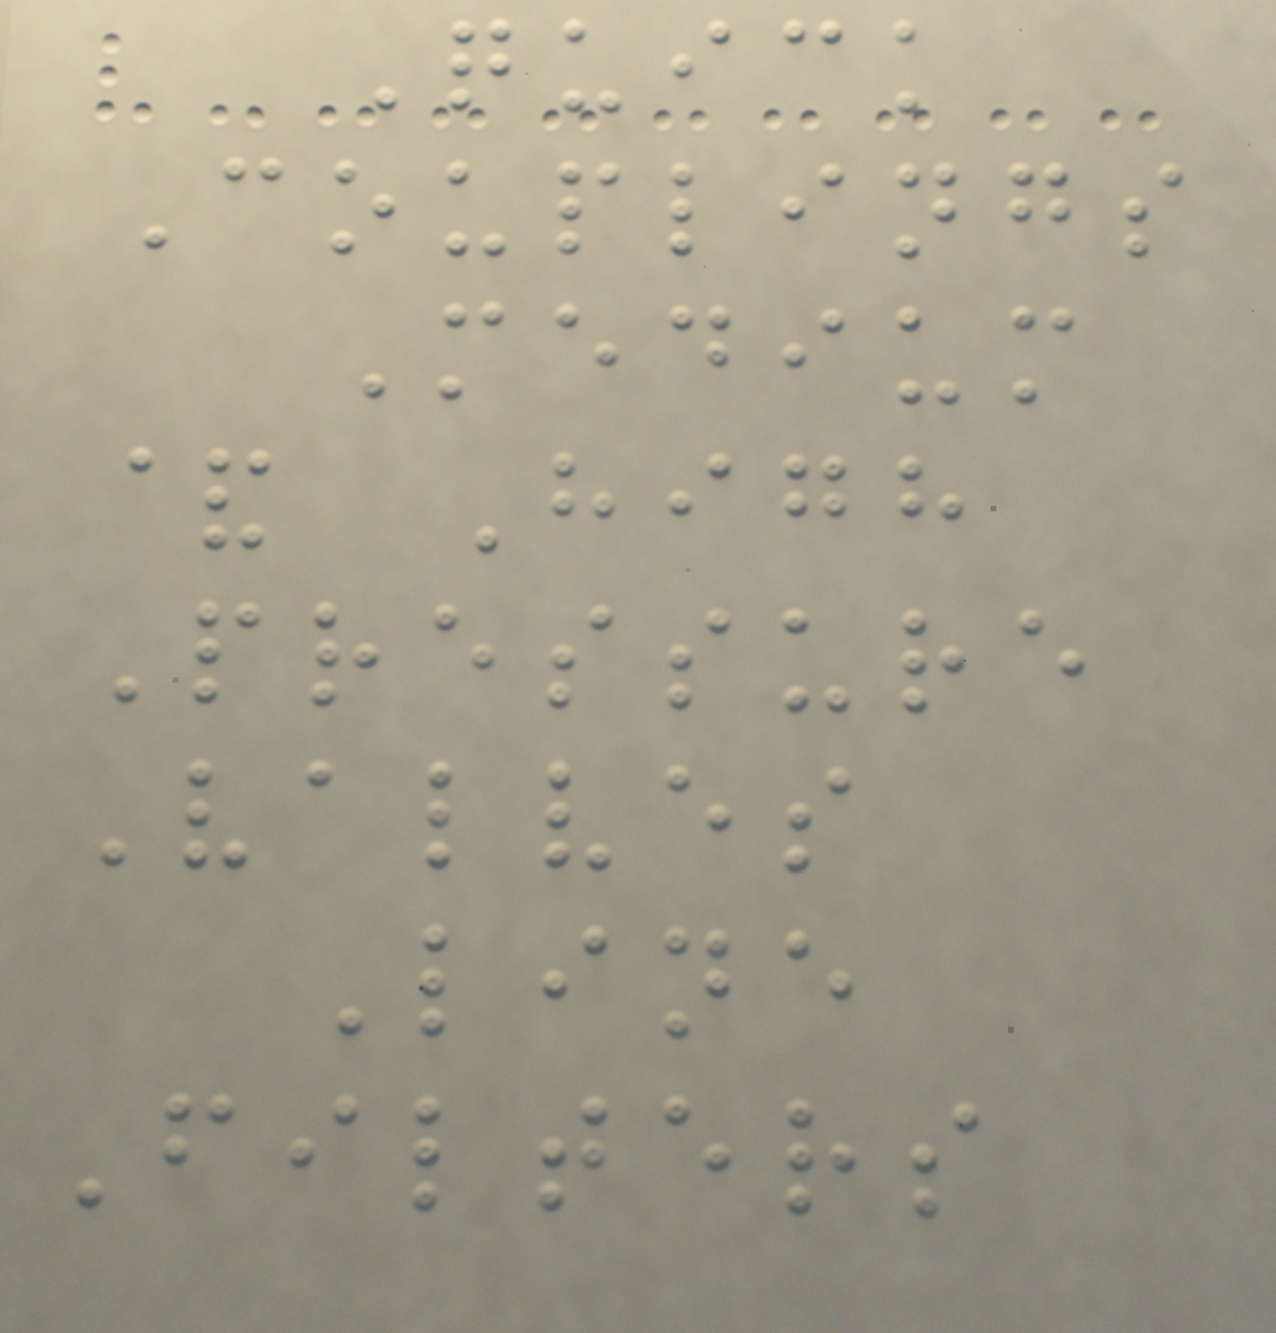Quick
Couplings
Medium
& High
Pressure
Valves
Line
Filters
